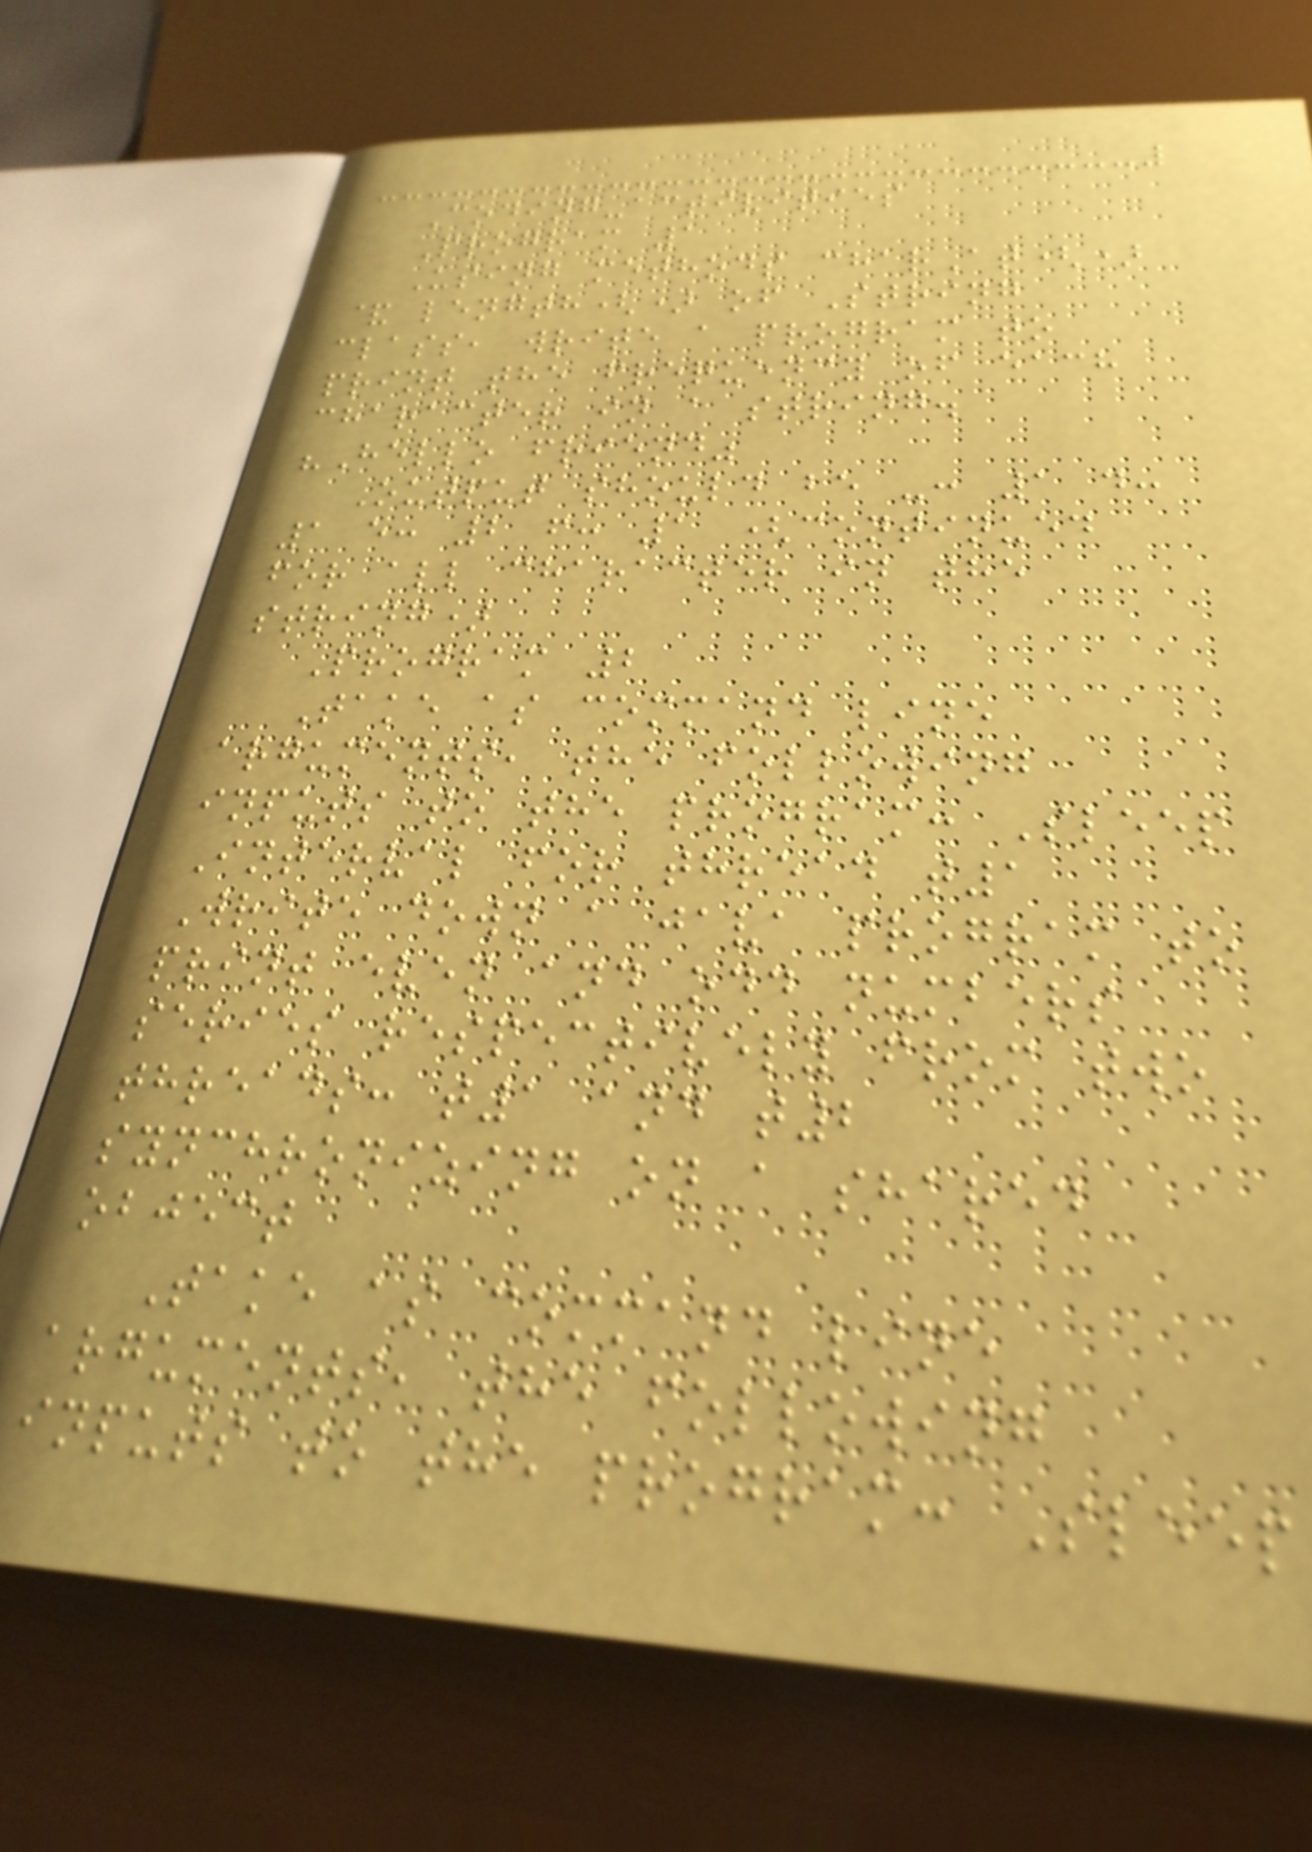Coding-activities
Program 1
Using methods charAt()
& length() of String
class, write a program to
print the frequency of each
character in a string.
"Hello friend"
Output should be -: 1 d:
1 e: 2 f: 1 (continued
for all character in the
string)
Program 2
Take as command line
arguments, the following
inputs to the program: Sleep
Interval for thread t1
Write down a java program to
print even and odd numbers
series respectively from two
threads: t1 and t2
synchronizing on a shared
object
Take as command line
arguments, the following
inputs to the program: Sleep
